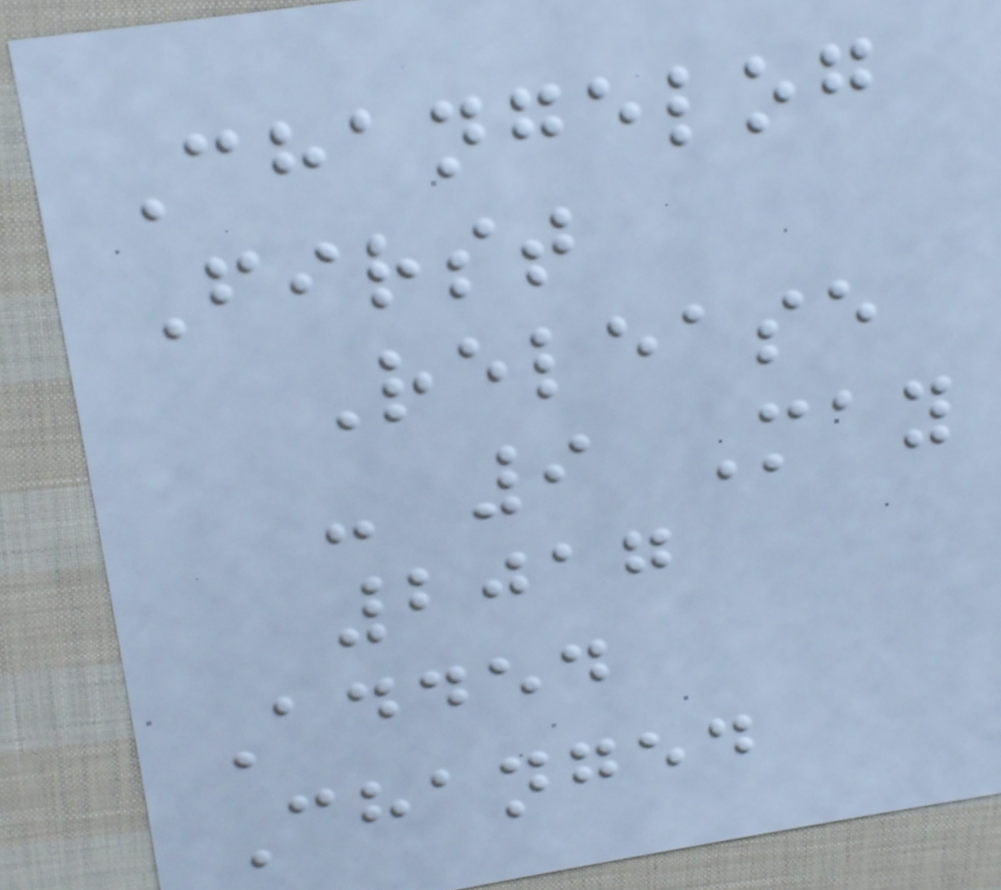Changelog
First
Release
- 9 May
2017
Added
Changed
